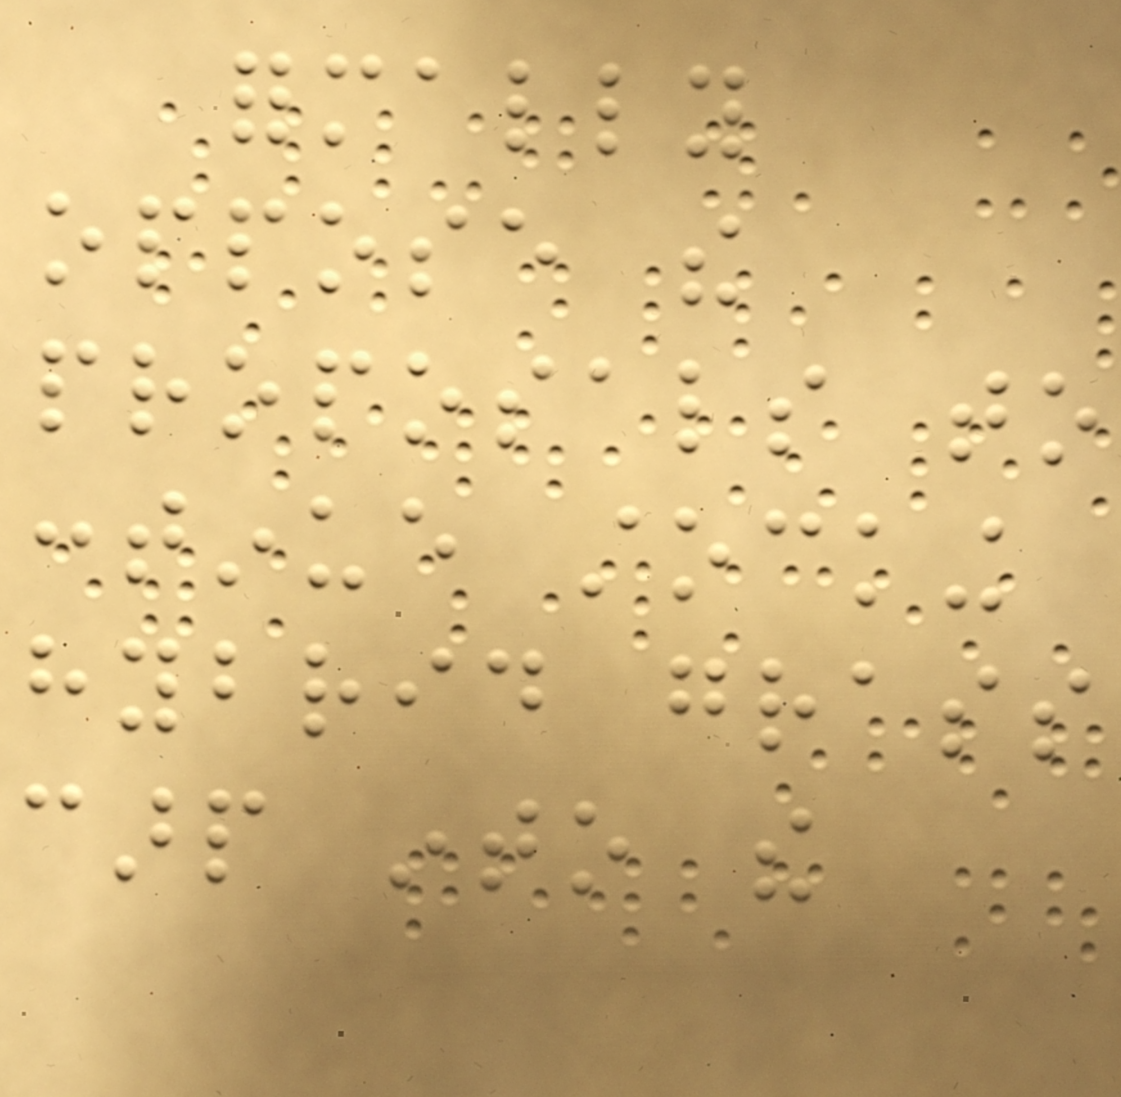formally
oppose the
proposals to
continue stocking
hybrid grass
carp into the
